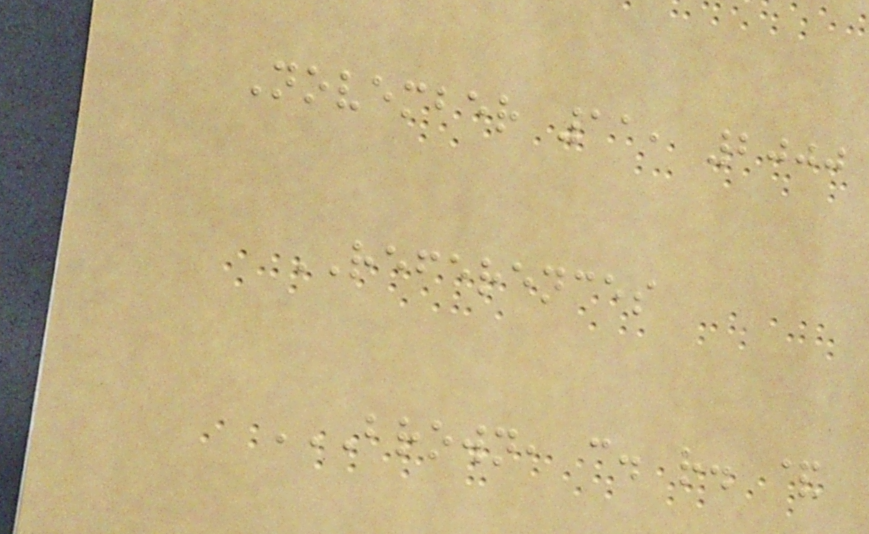November 11, 2000
REFERENCES
BROWN, C. R. &
